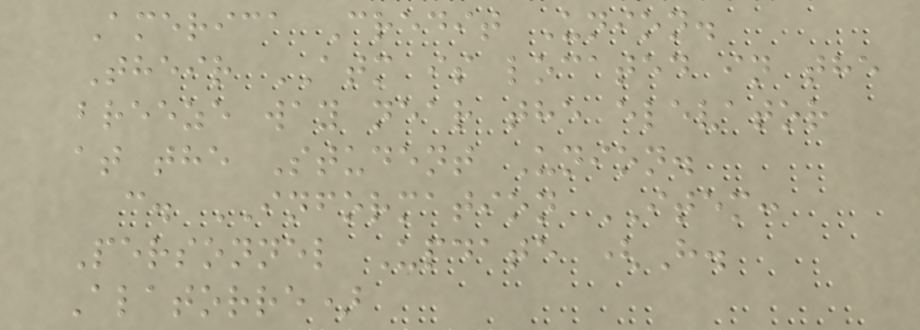America Credit Union.
Their ATM is located in the
breeze way near the elevator
at the Student Union.
c. INFORMATION ITEM:
Personnel Update (H.
Alatorre)
